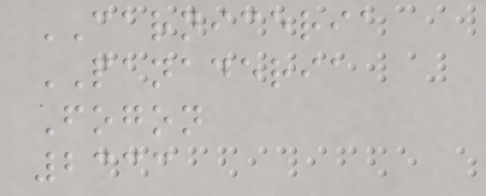CARNICERIA
PANADERIA
Fogon
2333
